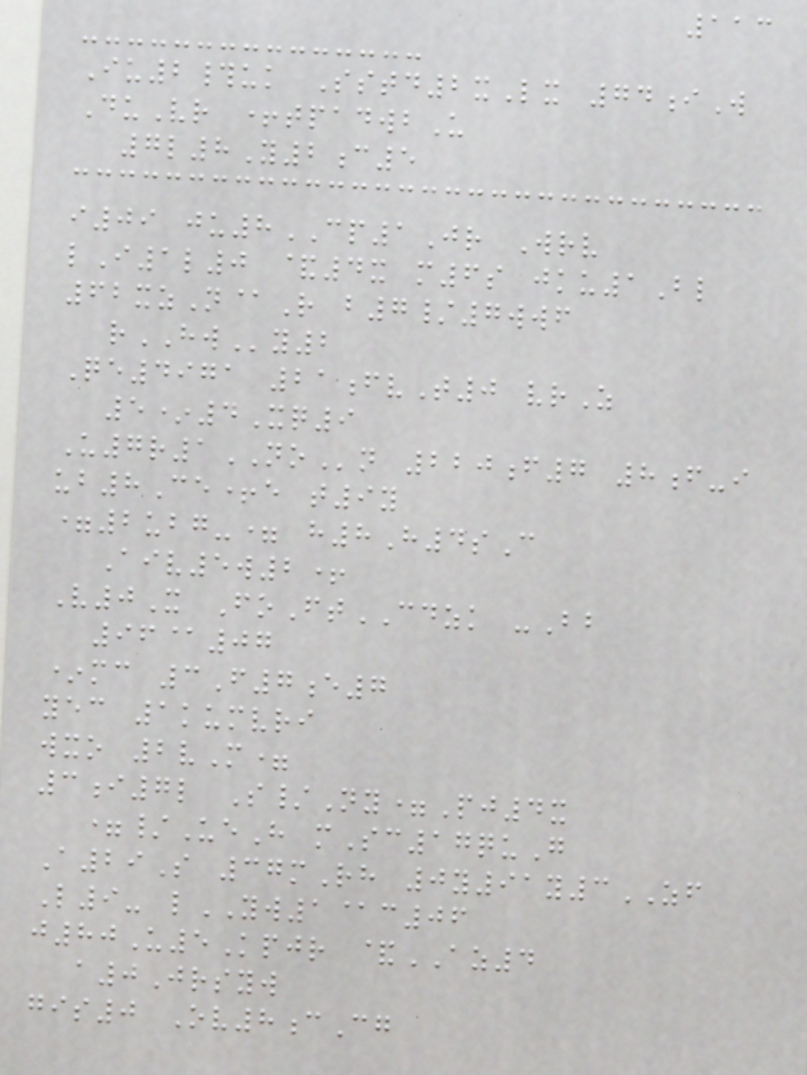113
Iu2#uk Sstd2xLx 74iW
DuVr +tpadwbU
7l8Y2c5
i09 ju8CP1Jr Wrv
lI1l0 &4x m6s jku1Bl
62xzN@R b7/7wwf
rHWy2
Qe4971 21fvT0 vrZ
5*4Xq9
U7r1NOn 220f7 8f-i
ub8Ce+e t9y
=2ubg-= h8H4sC
Aiv5w2+
V0X FoFtCDZK -Bb
96@07
*mc 3F7e7
yec 1kumvri
wxo 2vM=
3i7l S/Ny=Pj4x
=/UeH mSc17quG
A29S 37mRh 0y91y3ZF
L9- lYW1@c06
j80U5Kpjr &AZ4
a0Jrsyw
gis0 Ov8cCg
